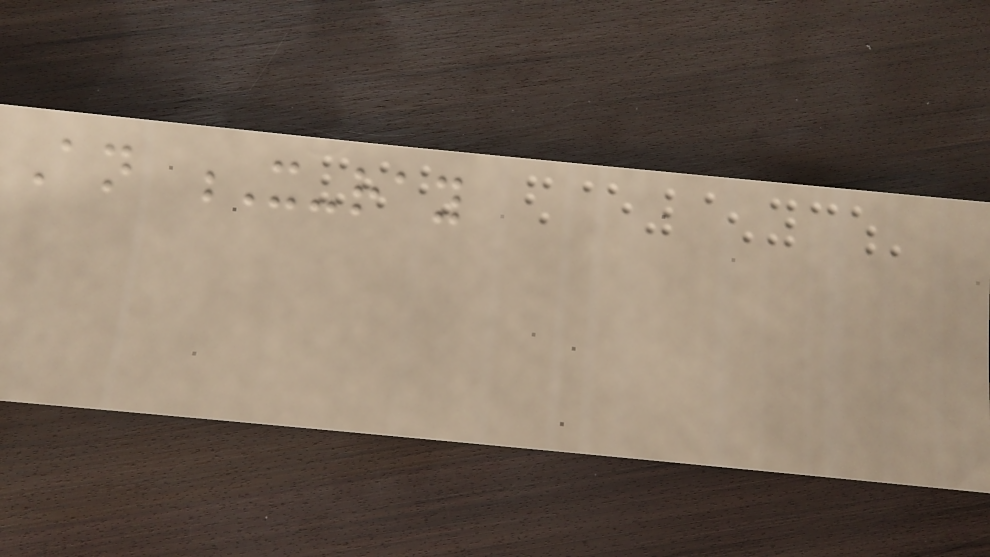An X-ray
